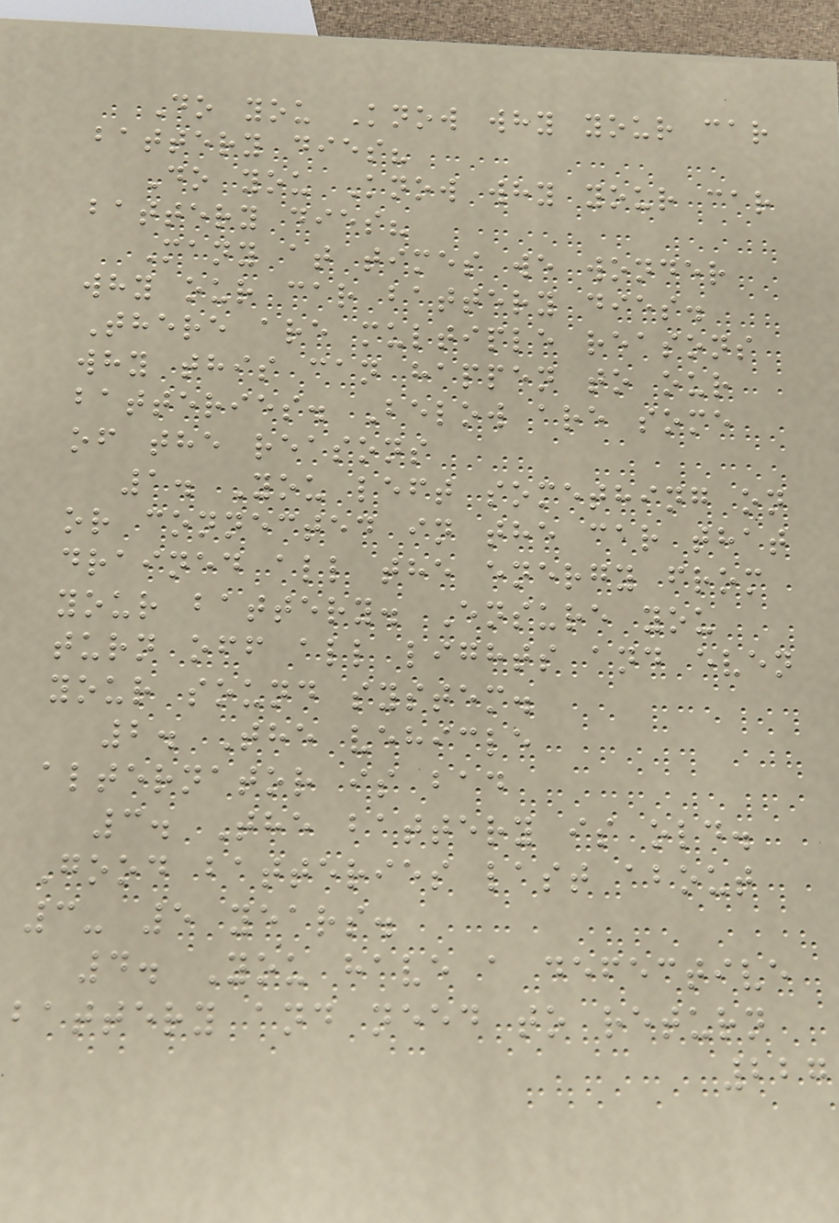Do you Know why your car
battery dies?
Do you Know why your car
battery dies?
Many at times we wonder
why our car battery dies.
There are multiple reasons
why this can happen to our
batteries. Below are some
of the reasons
1. You left something on
or connected in the car that
drained all the energy from
your battery. Ensure you
turn off all lights and even
your sound system.
2. The vehicle
alternator is bad
3. The battery is old.
Good batteries last about
3- 5 years.
4. You have a defective
battery and need to return
227
